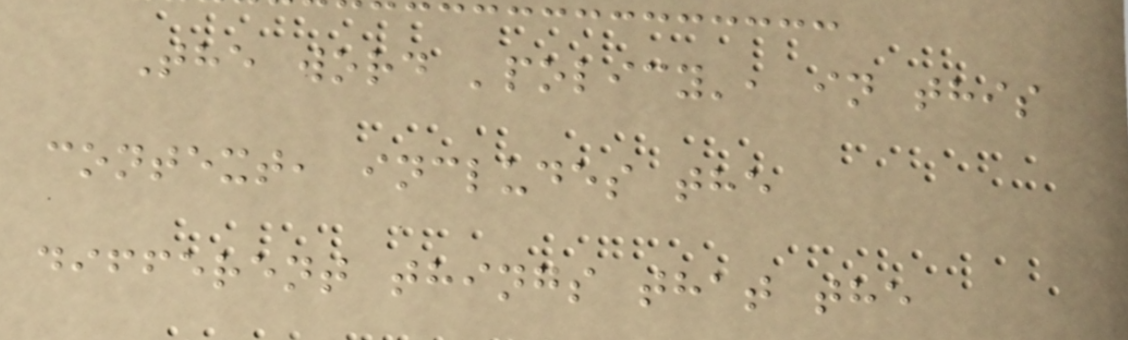The word 'policy', in this
context, includes the
different things that the
